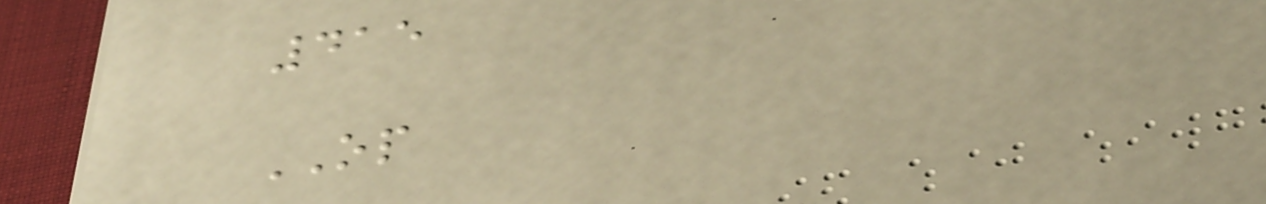415
OP
